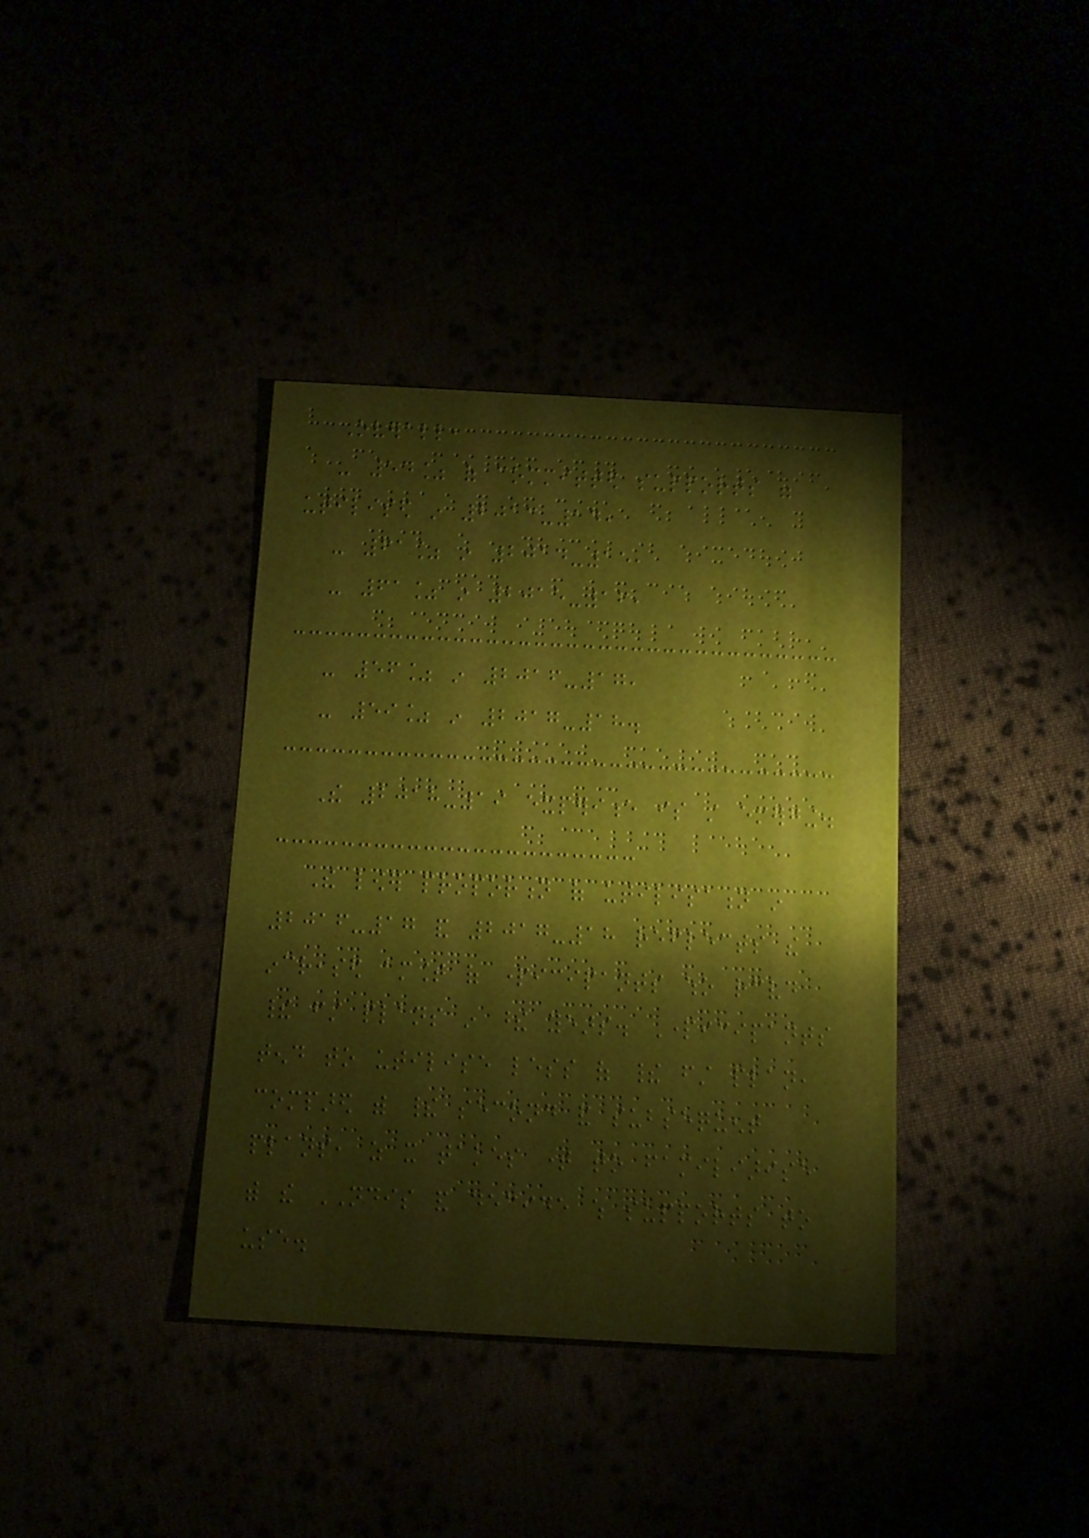Overall,
- 54% of committed supports were
utilised in 2013-14,
- 61% in 2014-15,
- 61% in 2015-16,
- 56% in 2016-17,
- 59% in 2017-18.
The 2018-19 experience is still emerging.
The lower proportion of utilisation in
2016-17 and 2017-18 reflects the
increased amount of participants who received
their first plans in these years. Participants
tend to utilise less of their first plan,
compared with their second and subsequent
plans, as it takes time to familiarise
with the NDIS and decide which supports to
use.
